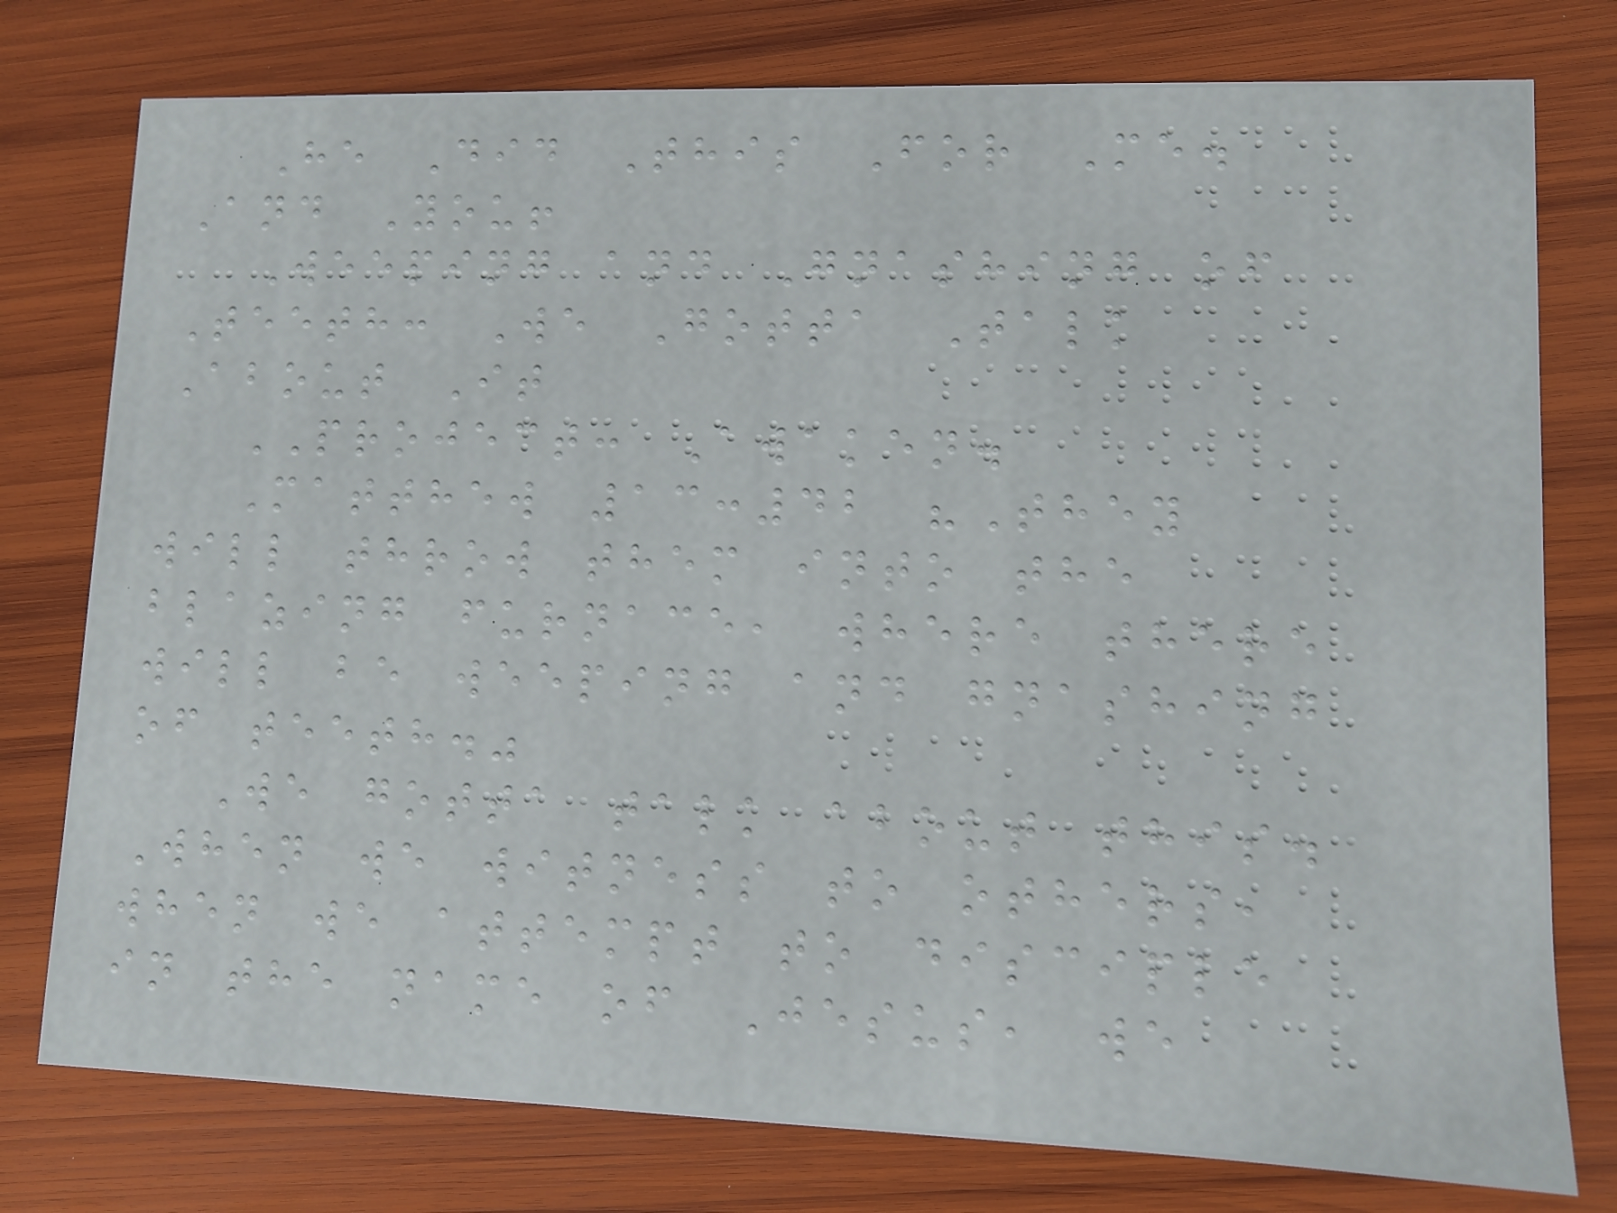He Did This For Me.
And You!
Weeping and Gnashing of
Teeth: We Gotta Talk
About It
PROJECT: Awaken.
Matthew 13:42 "They
will throw them into the
blazing furnace, where there
will be weeping and gnashing
of teeth."
We gotta talk about this.
When we witness to others,
when we attempt to disciple
in the name of Jesus, we
